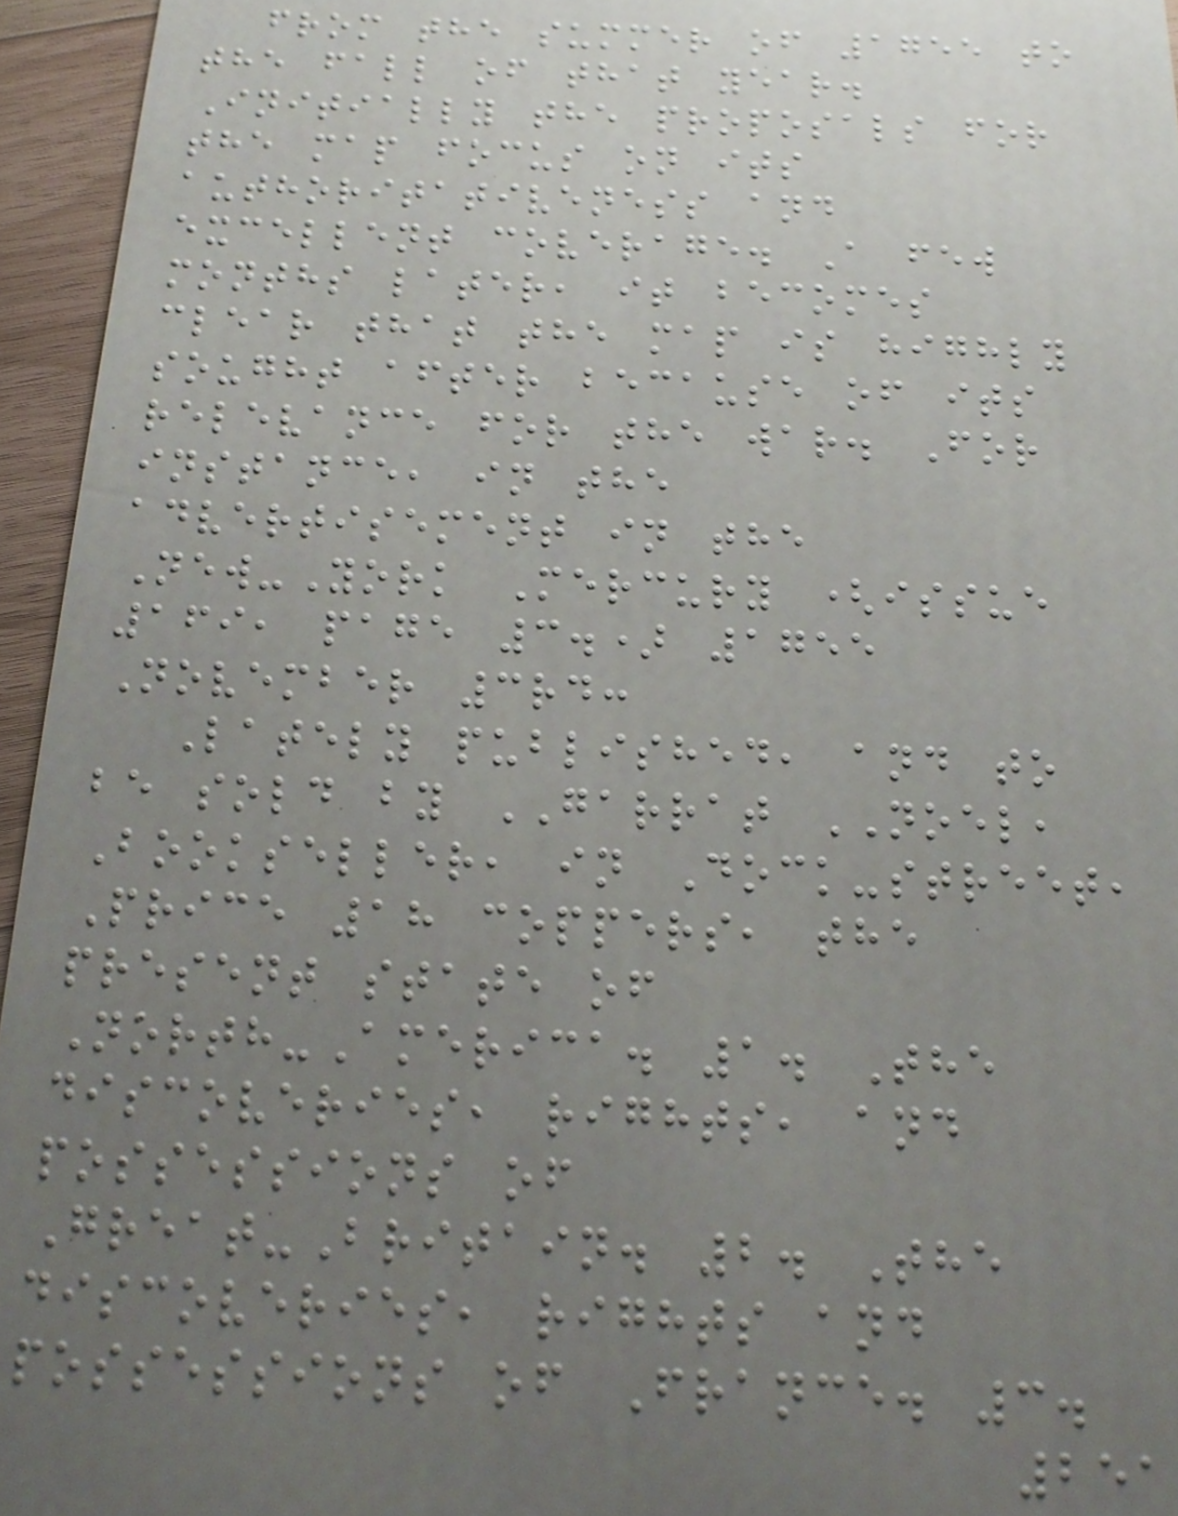from the summer of 1755 to
the fall of that year.
Initially the proposals for
the map focus on its
authoritativeness and
excellent coverage. A few
months later, it becomes
clear that the map is highly
sought after because of its
relevance for the war. For
instance, in the
advertisement in the
New-York Mercury (issue
169, page 3.) 1755
November 3rd:
Lately published, and to
be sold by GARRAT NOEL,
Bookseller, in Dock-street,
Price 18 coppers, the
present state of
North-America. 1. The
discoveries, rights, and
possessions of
Great-Britain. 2. The
discoveries, rights and
possessions of France. 3.
251
